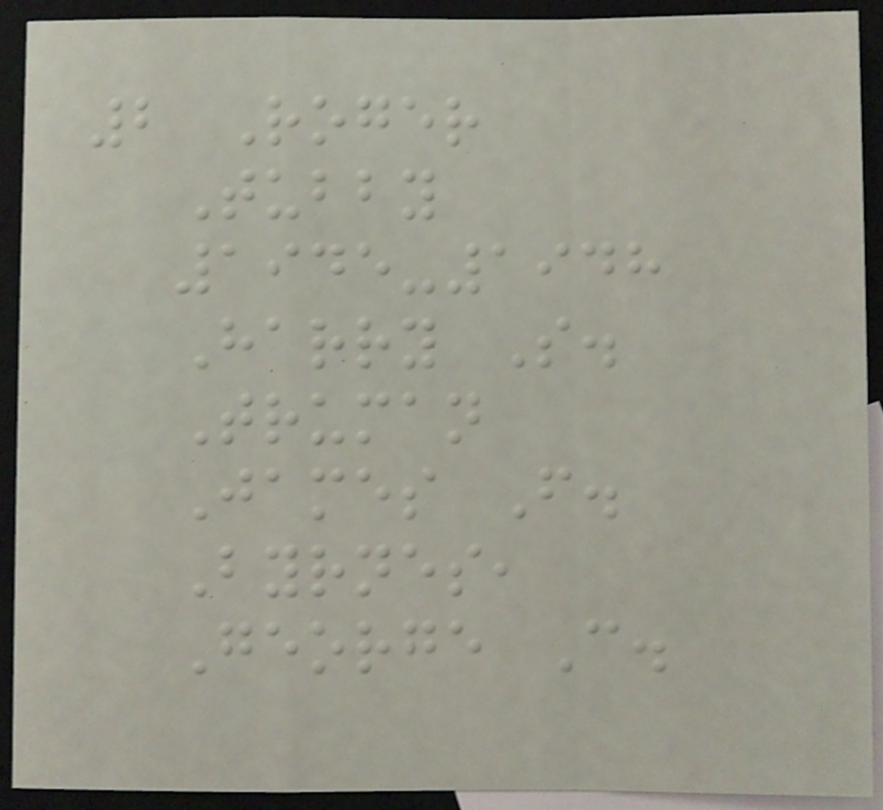2 Roger
Tubby
1945-1948
Harry S.
Truman
James F.
Byrnes,
George C.
